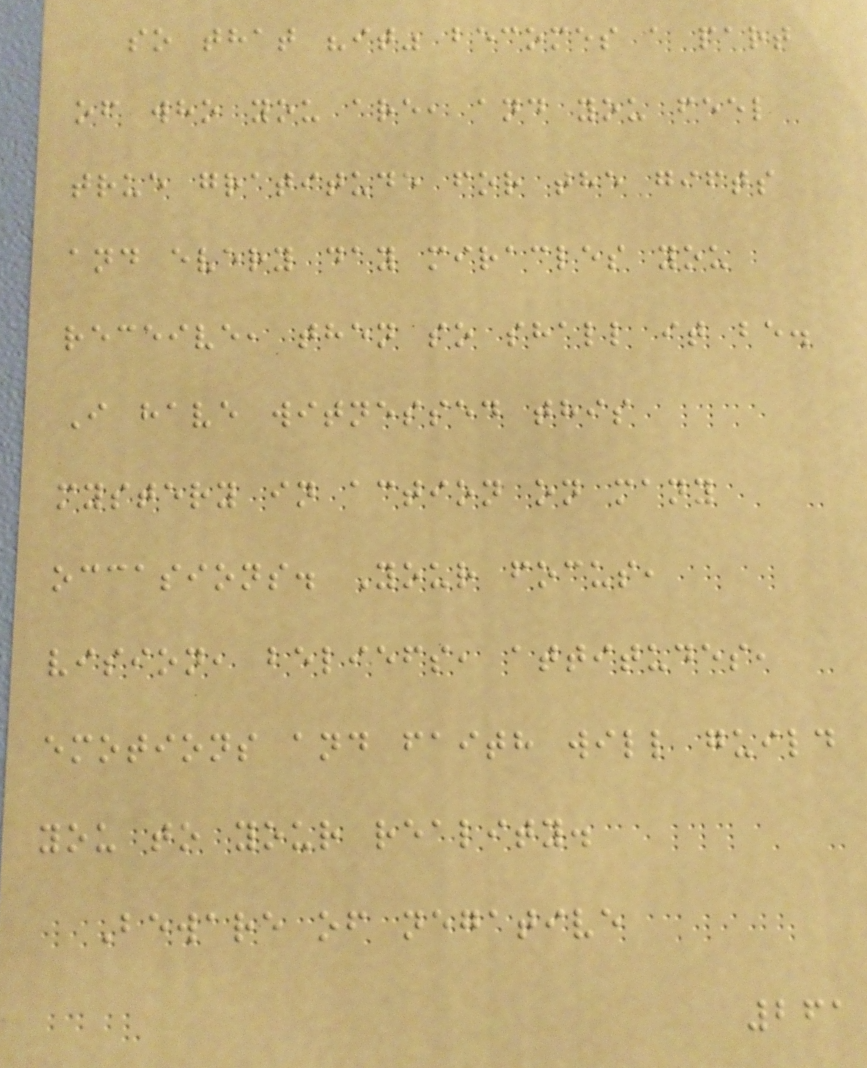so that "it" becomes a part
of who you are, and you feel
true gratitude for the gifts
and every day miracles you
receive, then so shall it be.
I have witnessed this
mystery in action on many
occasions. Your focus,
vision, beliefs, attitudes,
emotions and faith will guild
you to your reality.
Beware of negative
261
